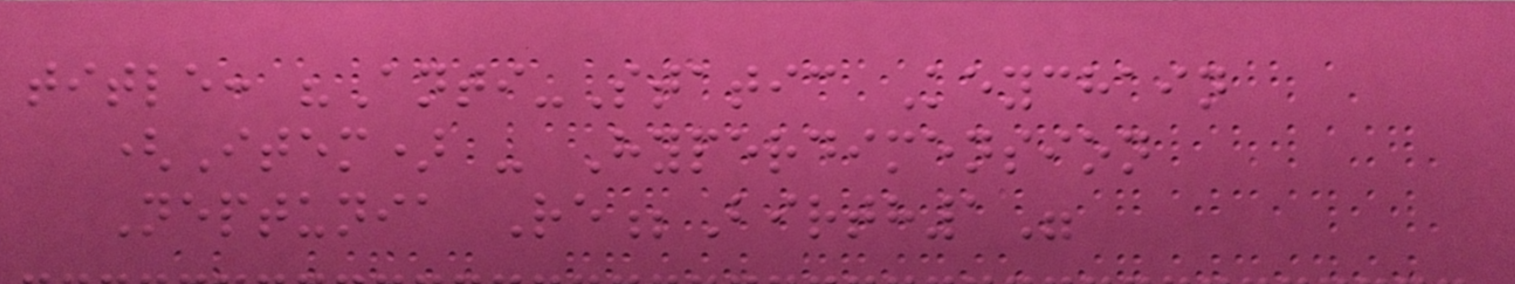title: "Anti-Static Keychain
(Item) - Hyperdimension
Neptunia Re;Birth1"
